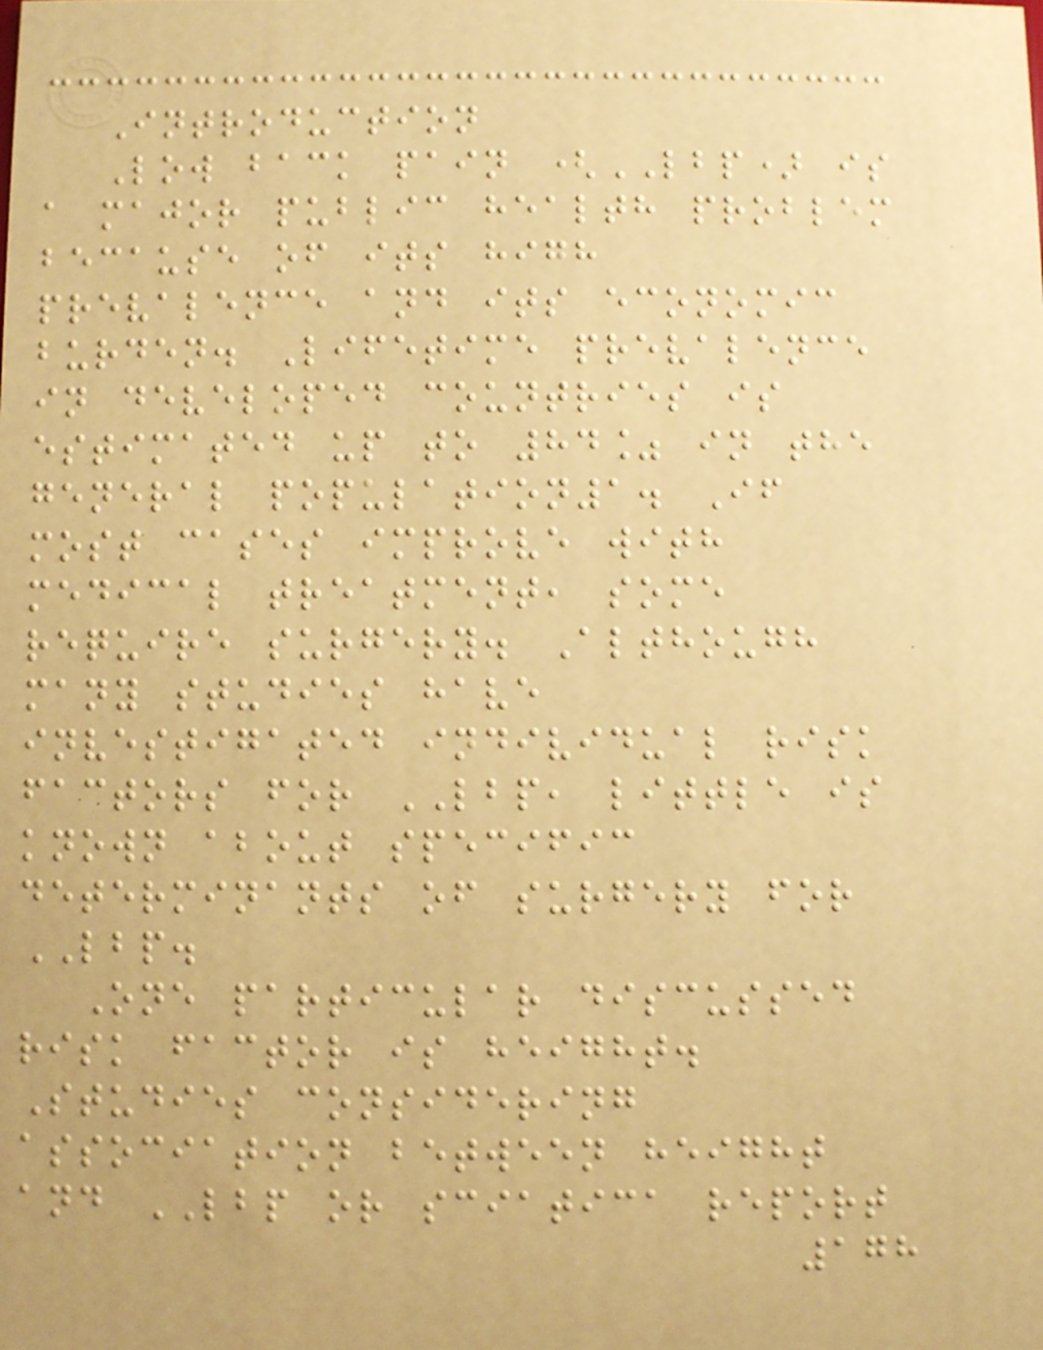Introduction
Low back pain (LBP) is
a major public health problem
because of its high
prevalence and its economic
burden. Lifetime prevalence
in developed countries is
estimated up to 84% in the
general population1. If
most cases improve with
medical treatment, some
require surgery. Although
many studies have
investigated individual risk
factors for LBP, little is
known about specific
determinants of surgery for
LBP.
One particular discussed
risk factor is height.
Studies considering
association between height
and LBP or sciatica report
178
